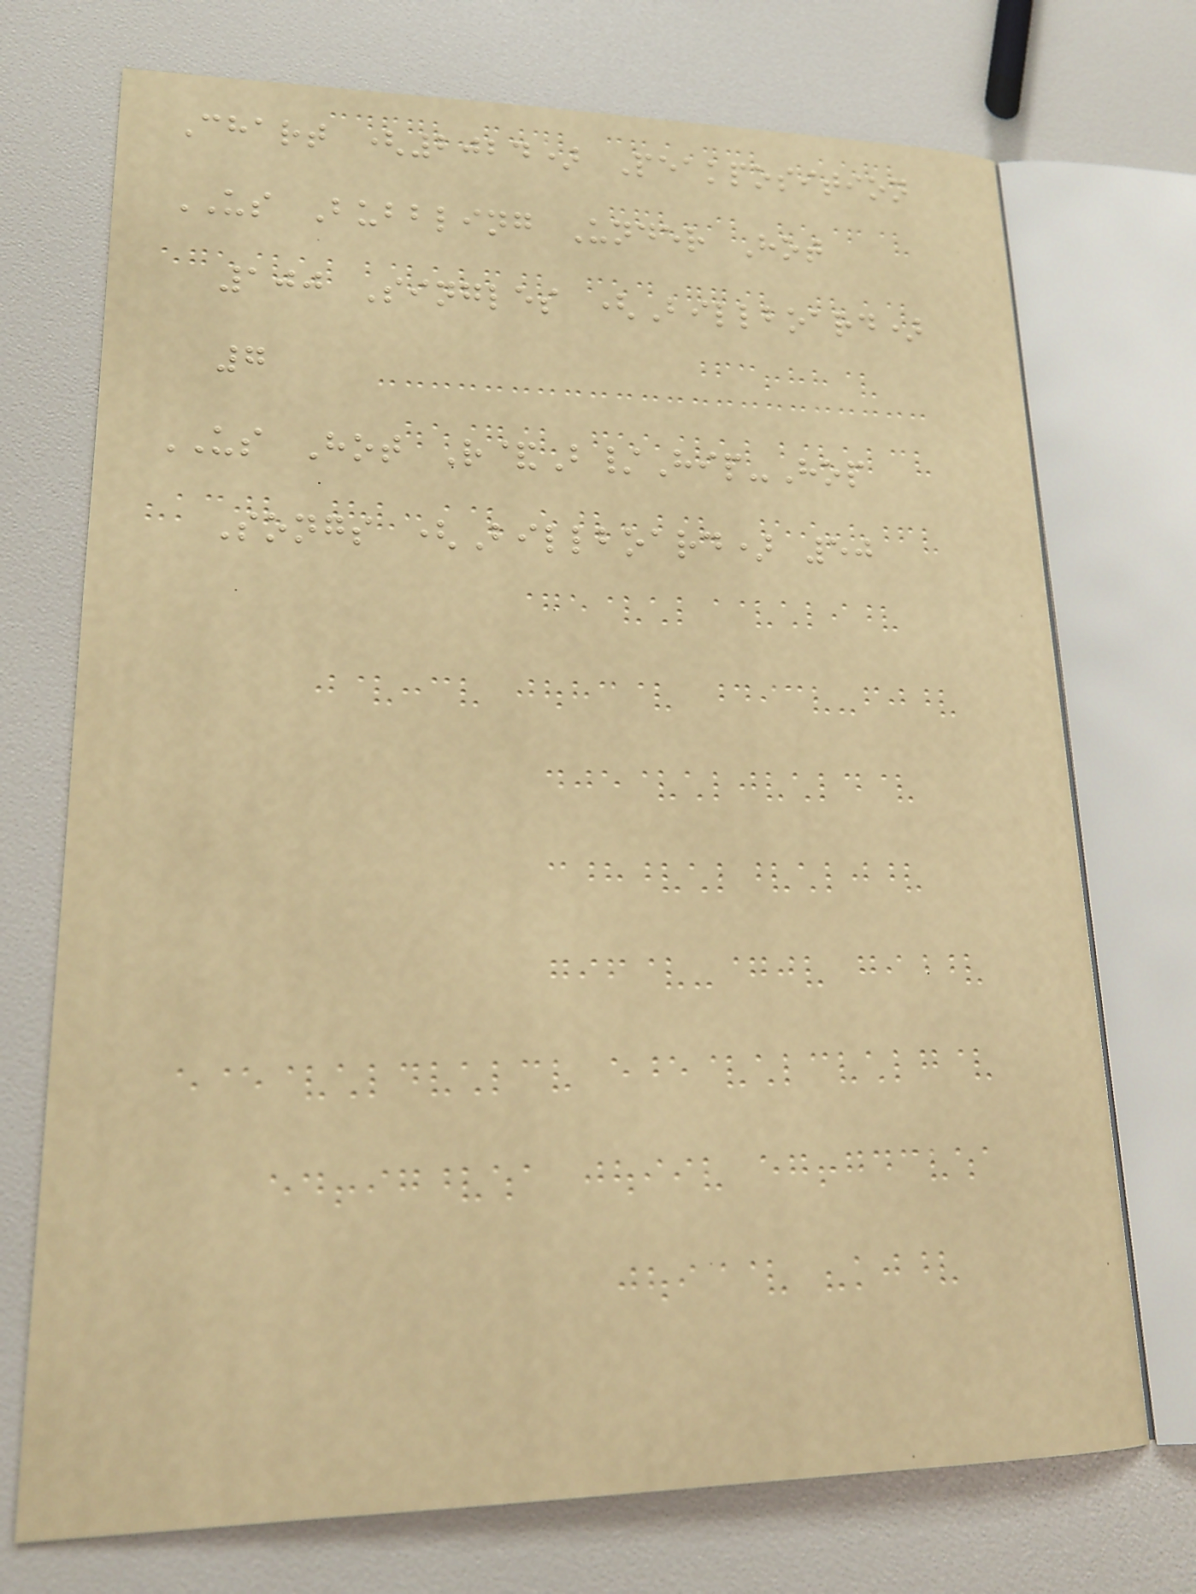Chart (2024) Peakposition
US Bubbling Under Hot
100 Singles (Billboard)
7
US Hot R&B/Hip-Hop
Songs (Billboard) 50
